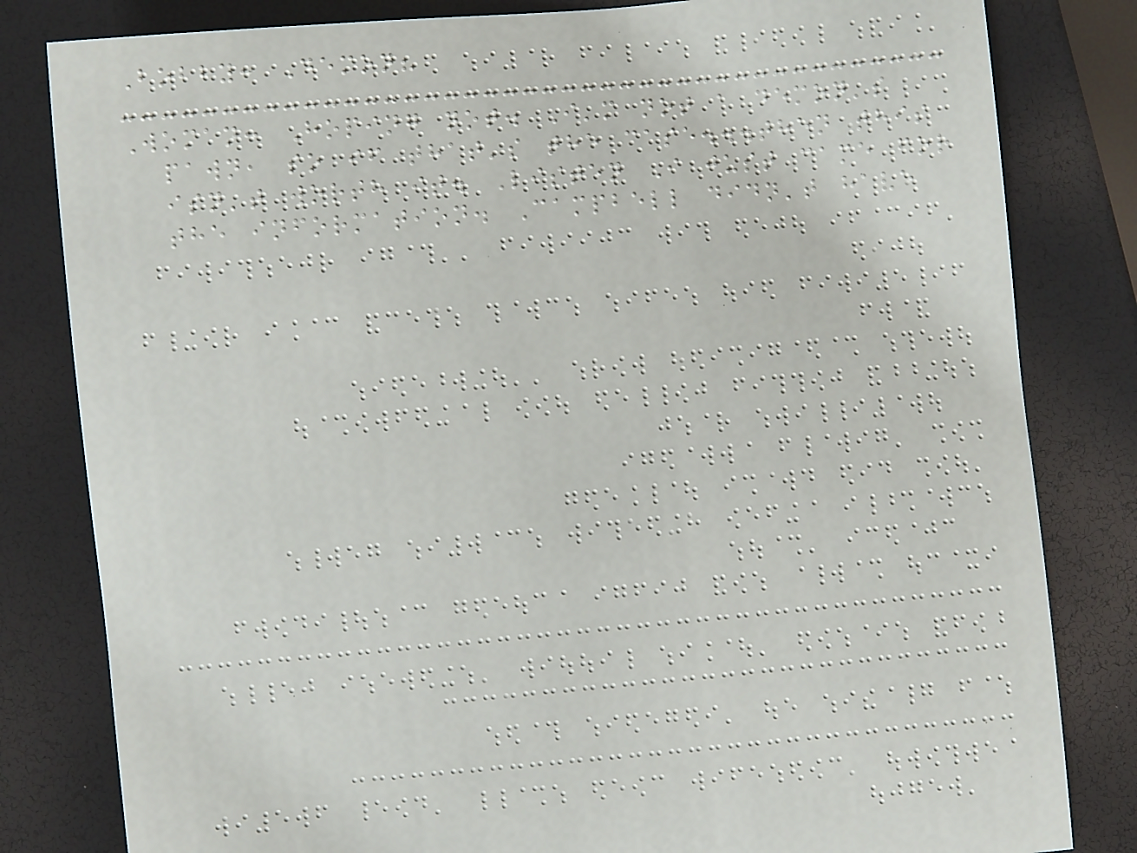Bobby: Demon?
Woman: Hoping not. I'm not a demon's
pawn, so if that's the case...then this
isn't worth it. Listen I just came for
the information. Campbell didn't have
